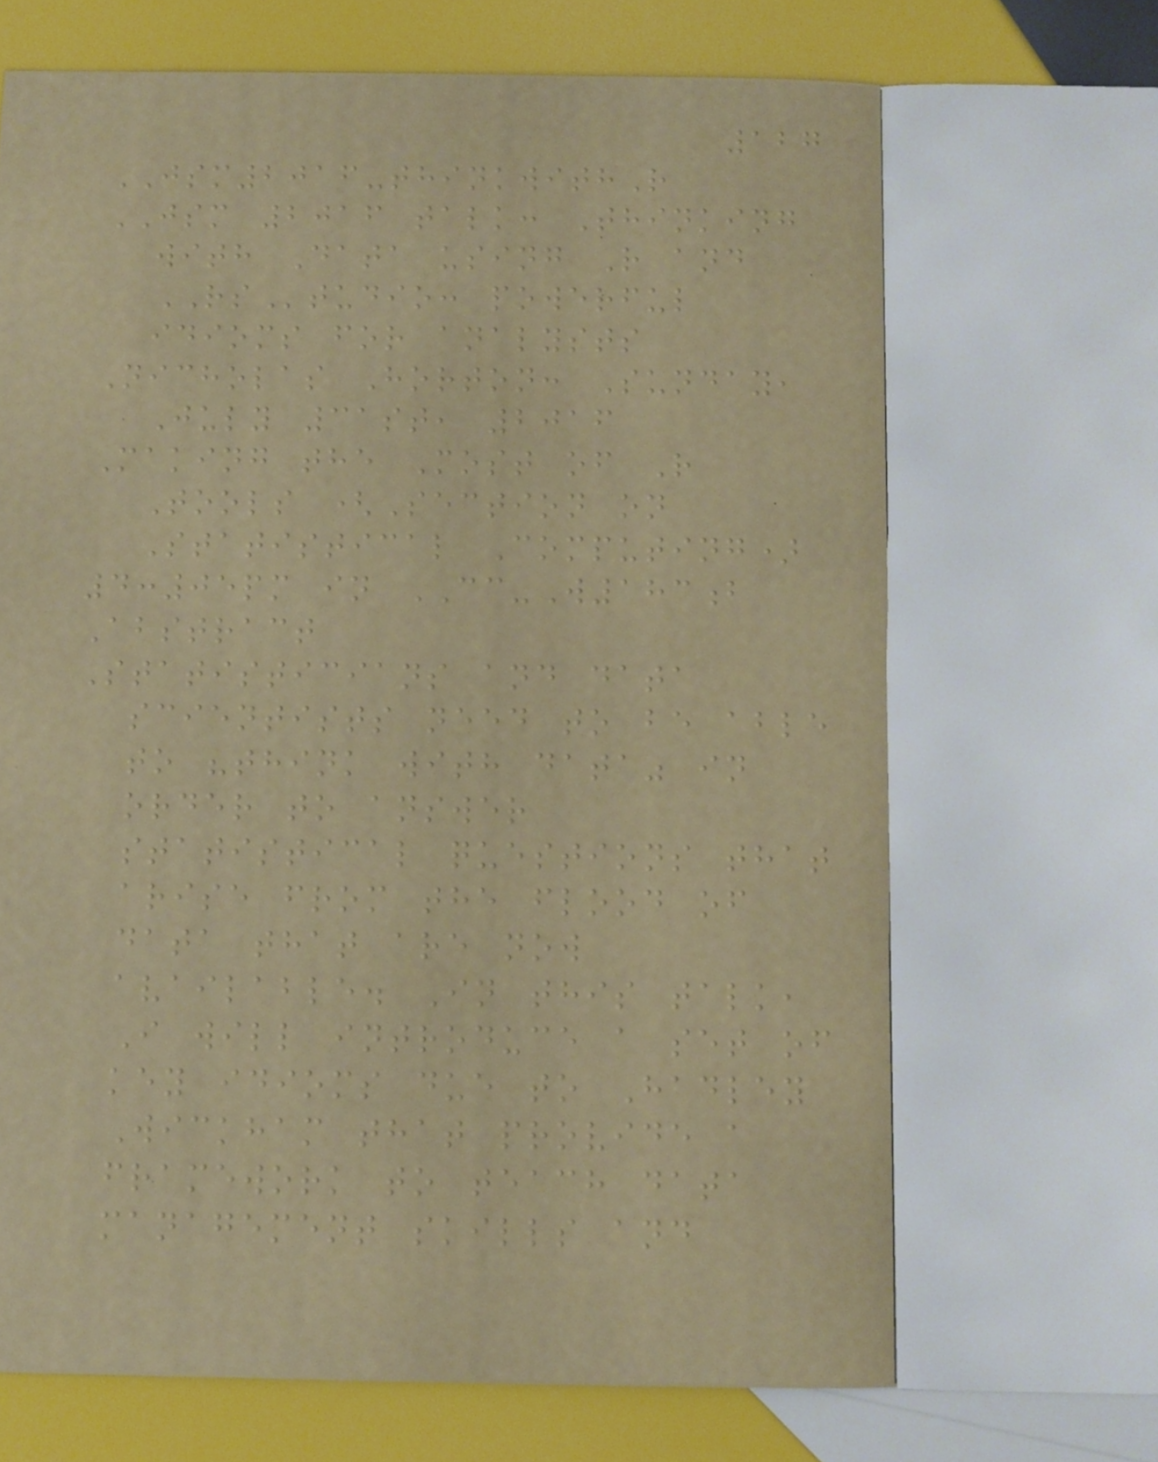127
JSM2016-thinkwithR
JSM 2016 talk: Thinking
with Data using R and
RStudio: powerful
idioms for analysts
Nicholas Horton: Sunday,
July 31st, 2016
Making the Most of R
Tools (Section on
Statistical Computing)
4:05pm in CC-W183b
Abstract
Statisticians and data
scientists need to be able
to "think with data" in
order to answer
statistical questions that
arise from the flood of
data that are now
available. In this talk,
I will introduce a set of
key idioms due to Hadley
Wickham that provide a
framework to teach data
management skills and
